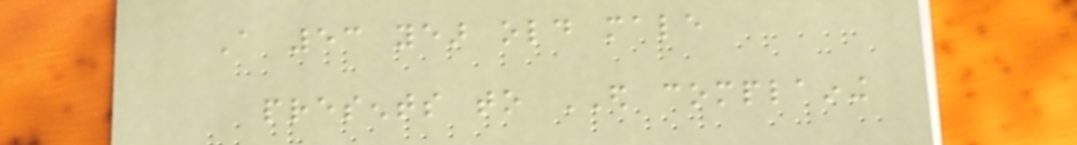A 53 year old male
presents to ED complaining
